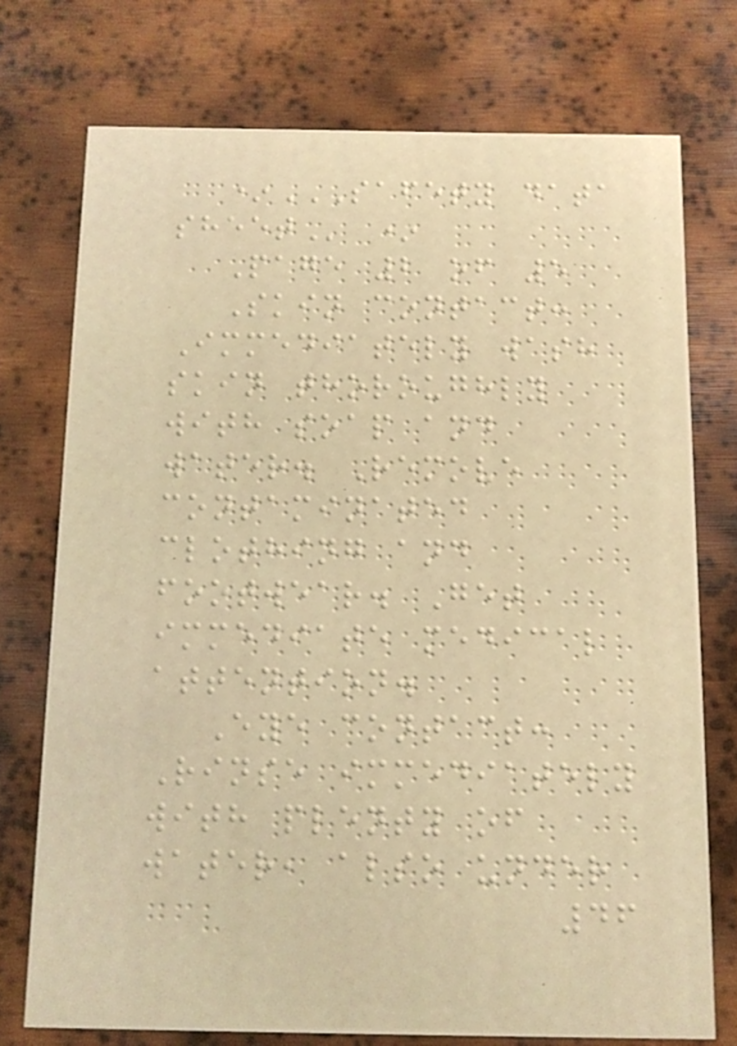*SAFETY DATA
SHEET *
Page 2 of 5
Skin contact:
Immediately wash
skin thoroughly
with soap and
water. Remove
contaminated
clothing and
footwear. Get
immediate medical
attention.
Eye contact:
Rinse immediately
with plenty of
water, also under
46
